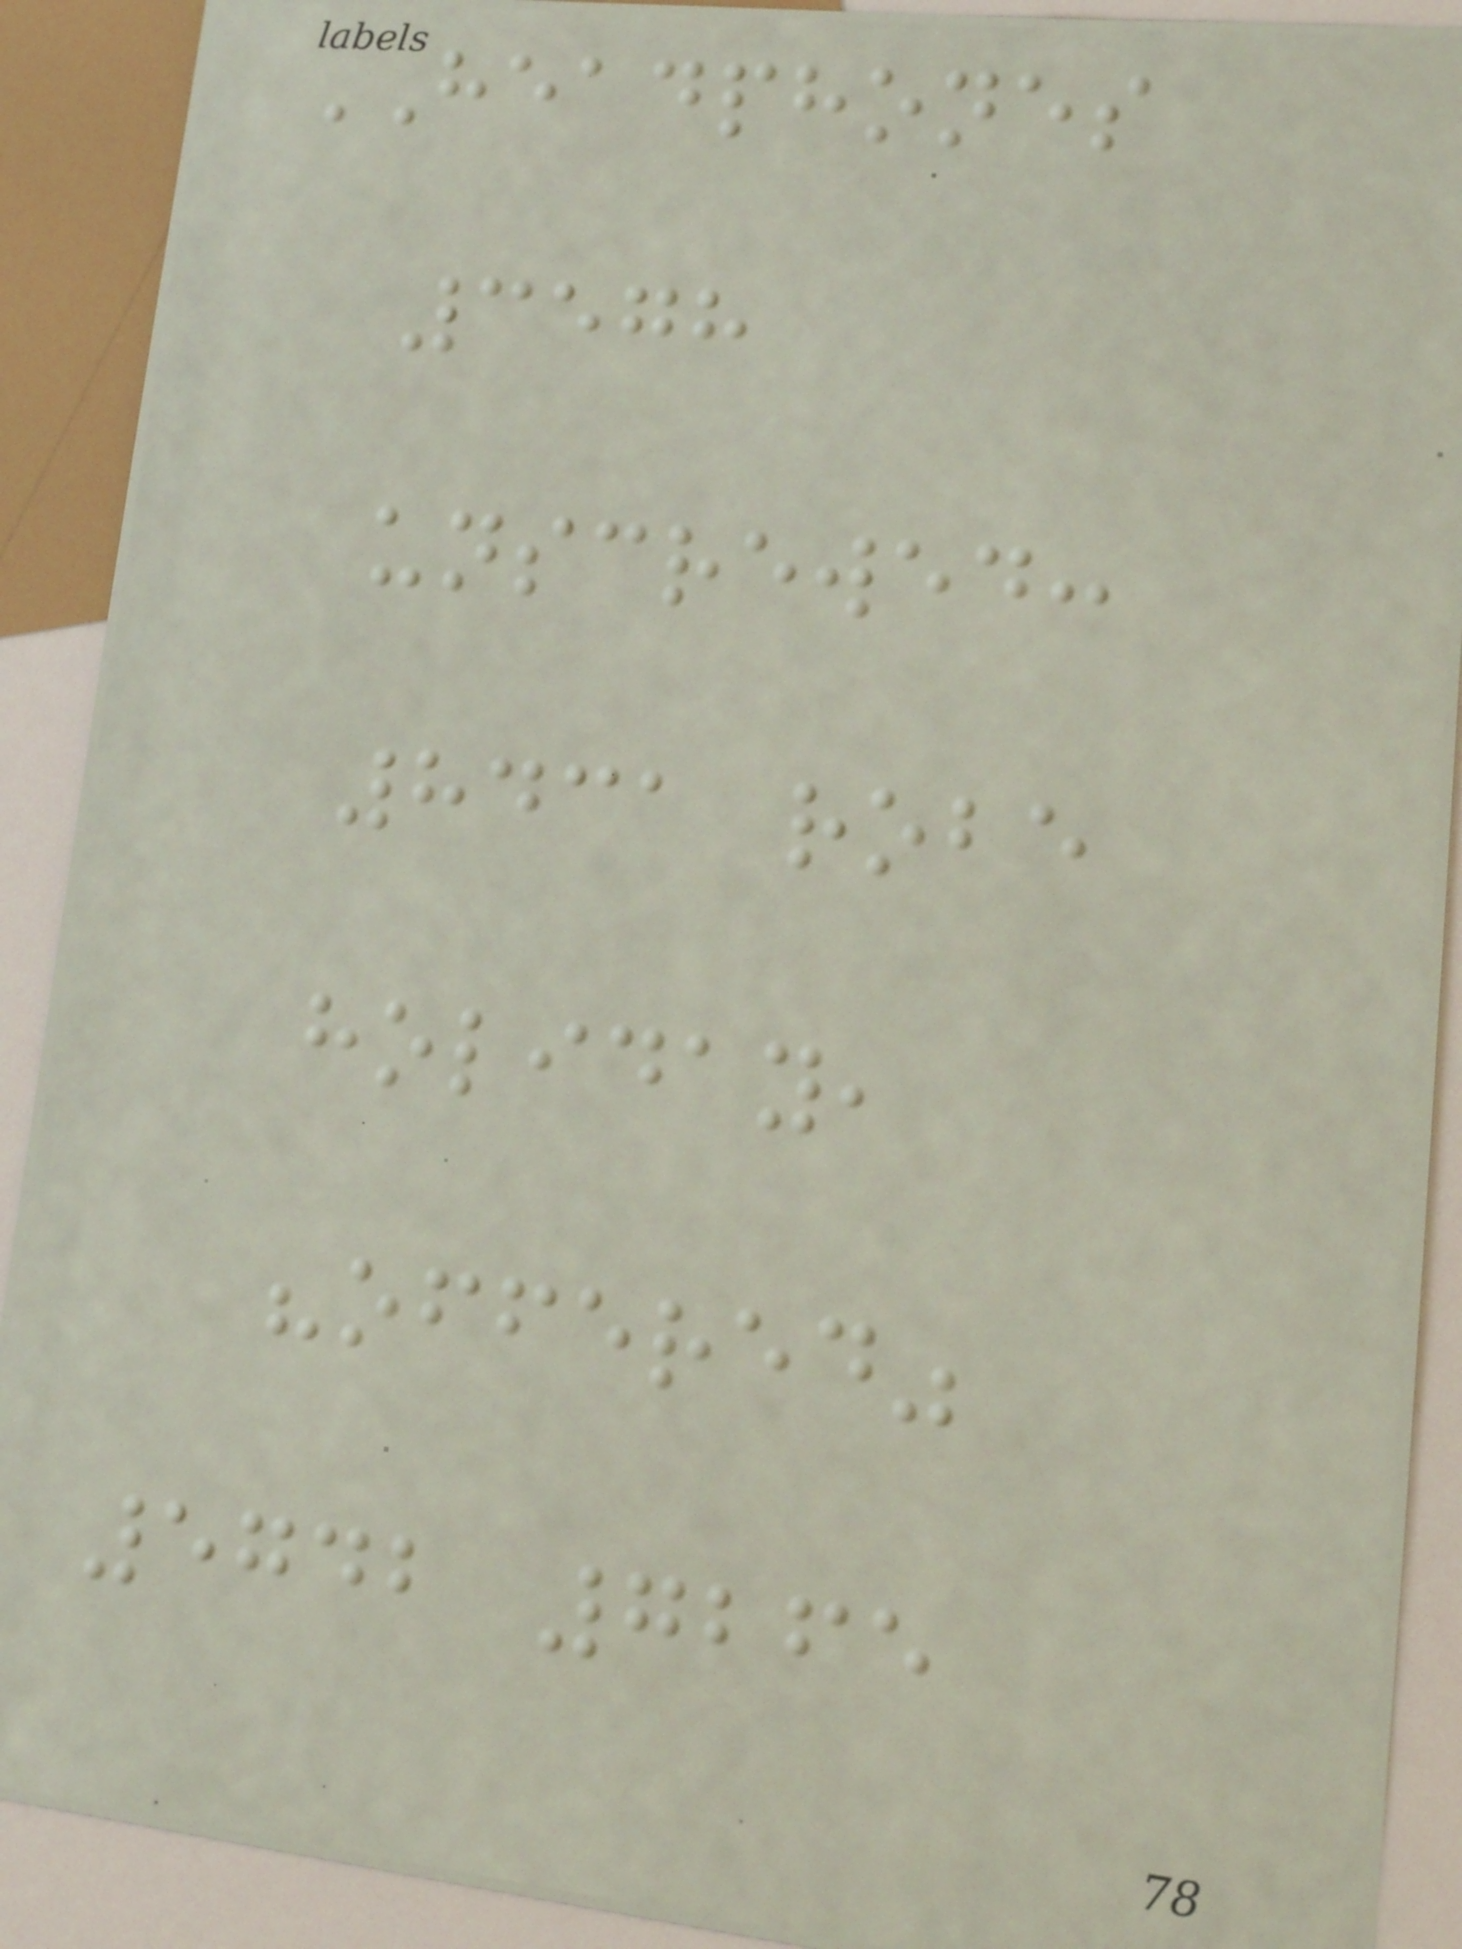HEADPHONES
3578
unscrewed:
8431 robe
holiday,
"offered"
5742 7265
